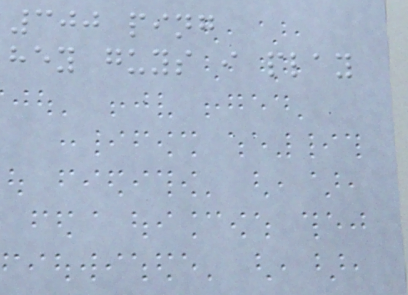300 ping
hey guys i play
